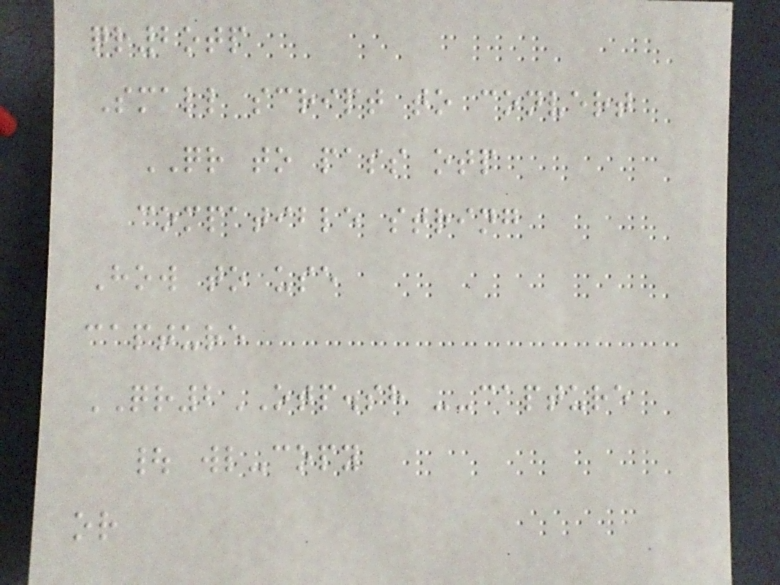qr2otp
Small script to convert
QR to pass otp
compatible string
How to use
capture
QR2OTP.sh --capture
| wl-copy
or
